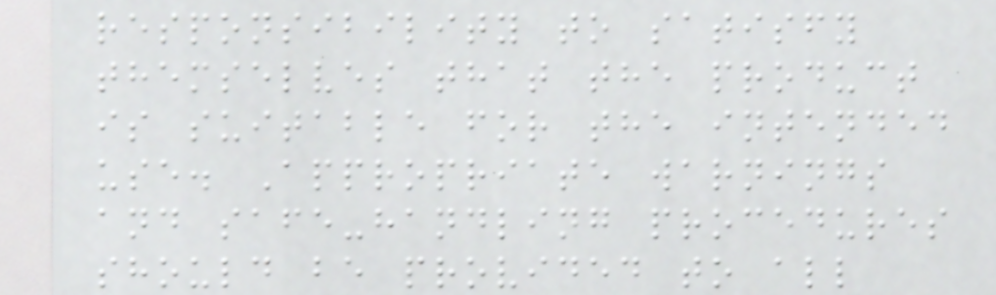responsibility to satisfy
themselves that the product
is suitable for the intended
use. Appropriate warnings
and safe-handling procedures
should be provided to all
